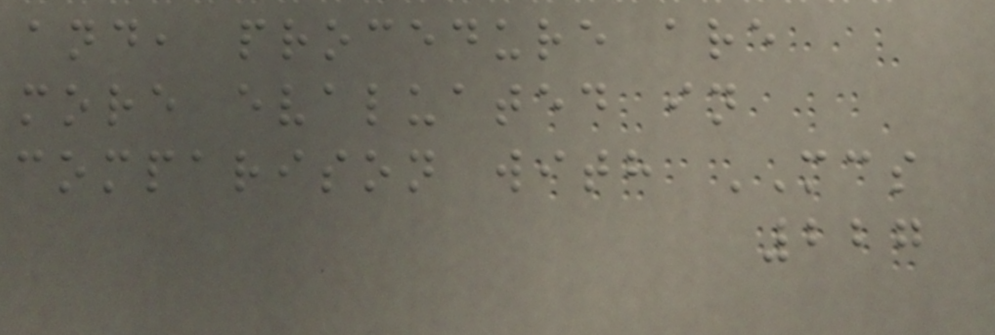and, procedure are
more evaluated in
comparison with MCS
227
